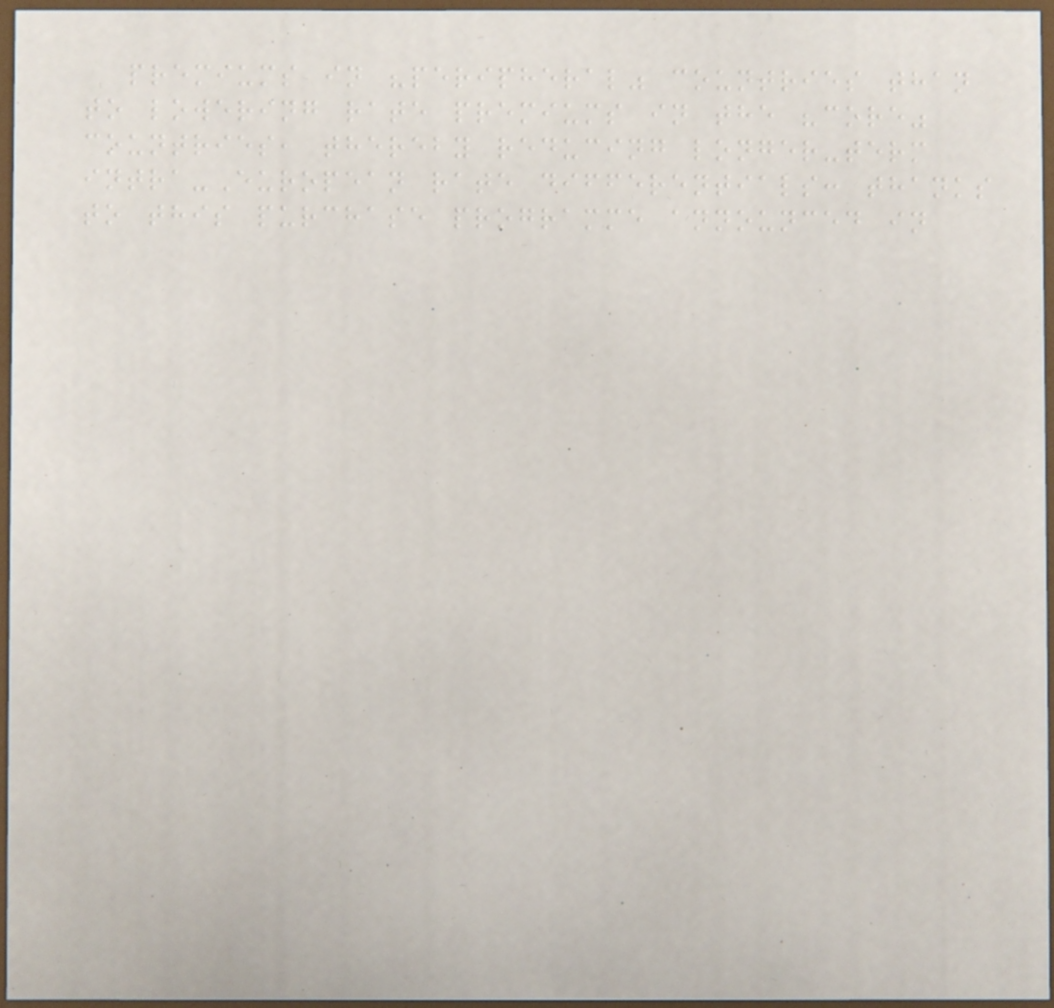premiums in "peripheral" countries than
to lowering rate premiums in the "core"
countries, thereby reducing longer-term
intra-European rate differentials: thanks
to this purchase programme announced in
